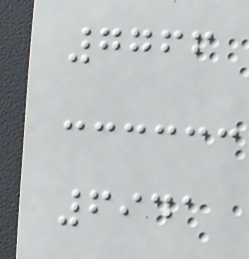7766
6941
